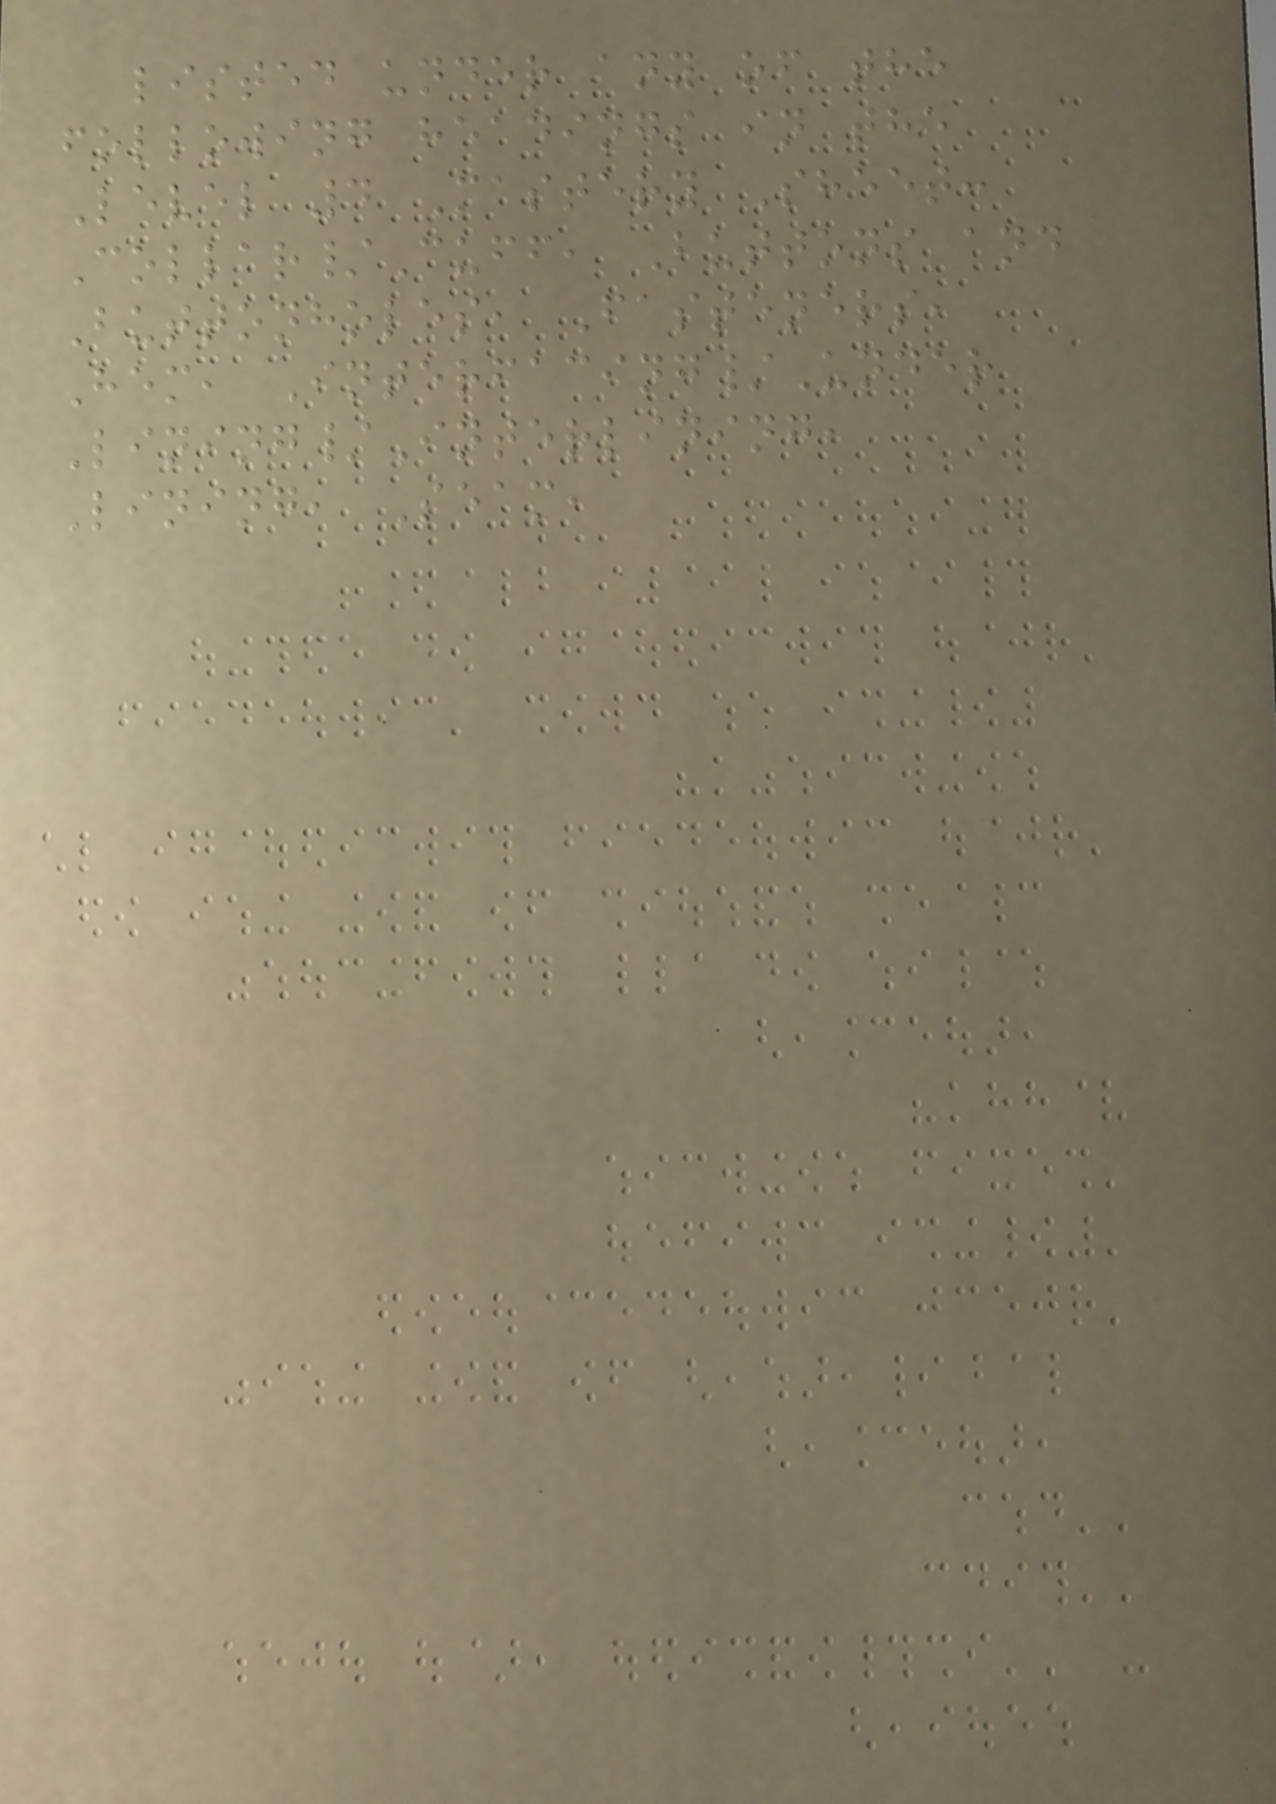listed under any of the
following headings in the
Level 4 Mastery Sheet:
Collar/Cuff, Buttons and
Buttonholes, Fasteners,
Hem, Interfacing/Under
Lining/Interlining,
Lining, Seam,
